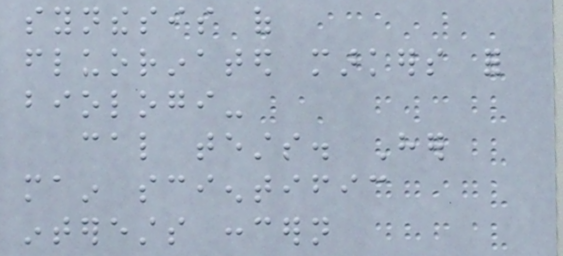synthesis of
fluorinated markers for
biologi-
cal tests. Her
main scientific
interests concern
